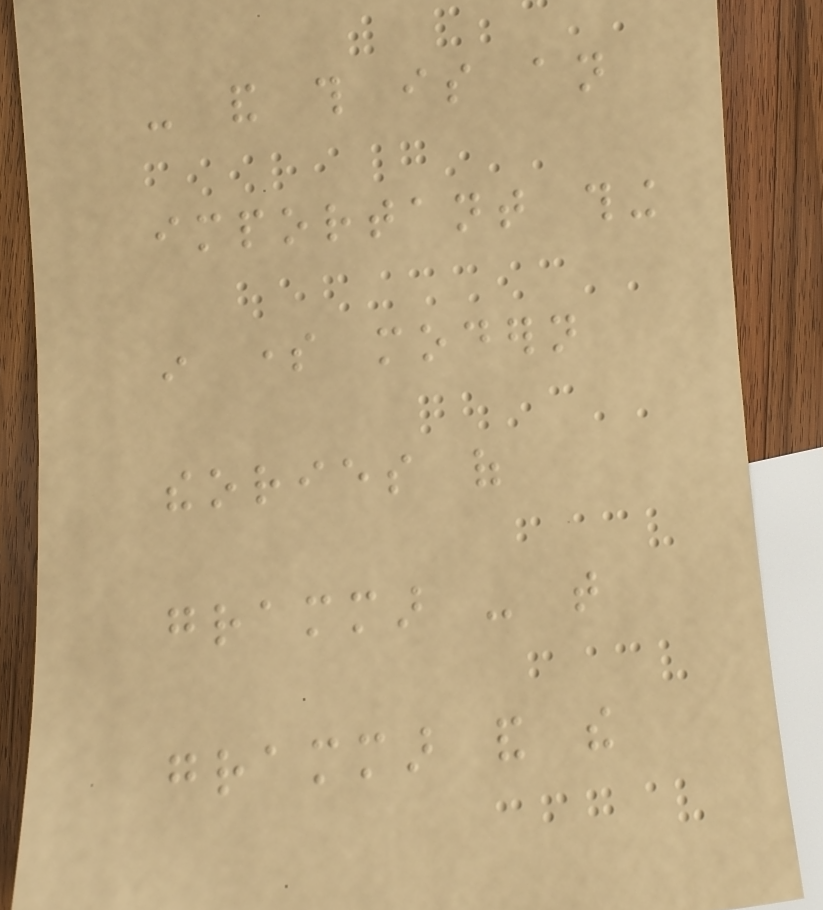- and this is an
important thing
in some modern
theories of
grammar - that
grammar and the
